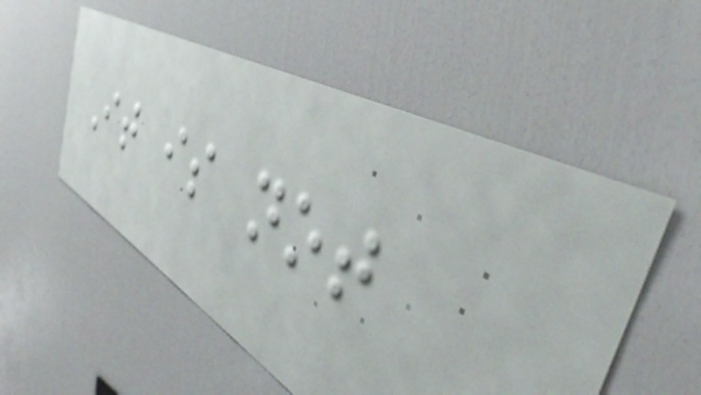It is not
